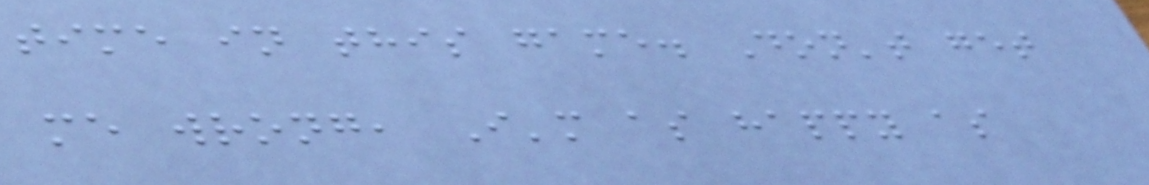time in this game. Don't get
me wrong, I'm as happy as
